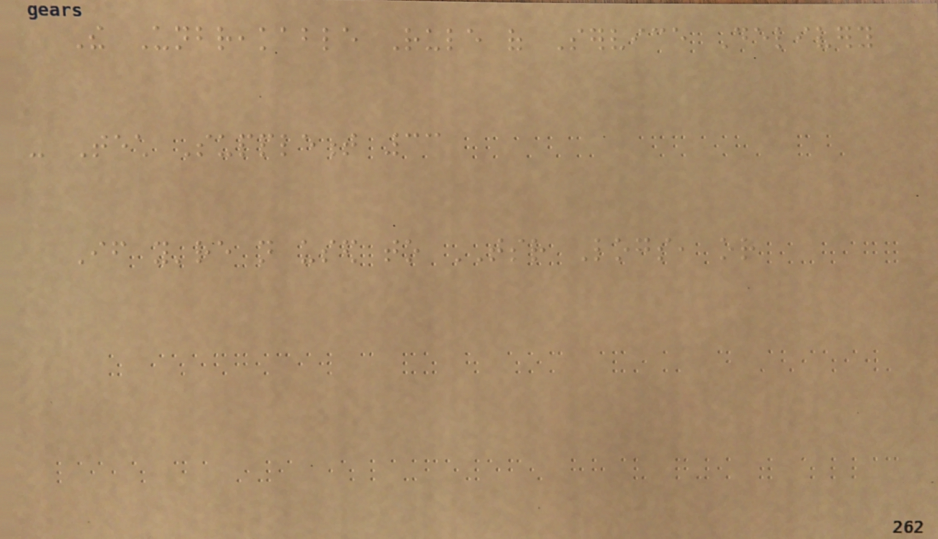The Unbreakable Rule of Service Delivery
- Tech Supplement 33
If you're not used to TSR Logs, or
